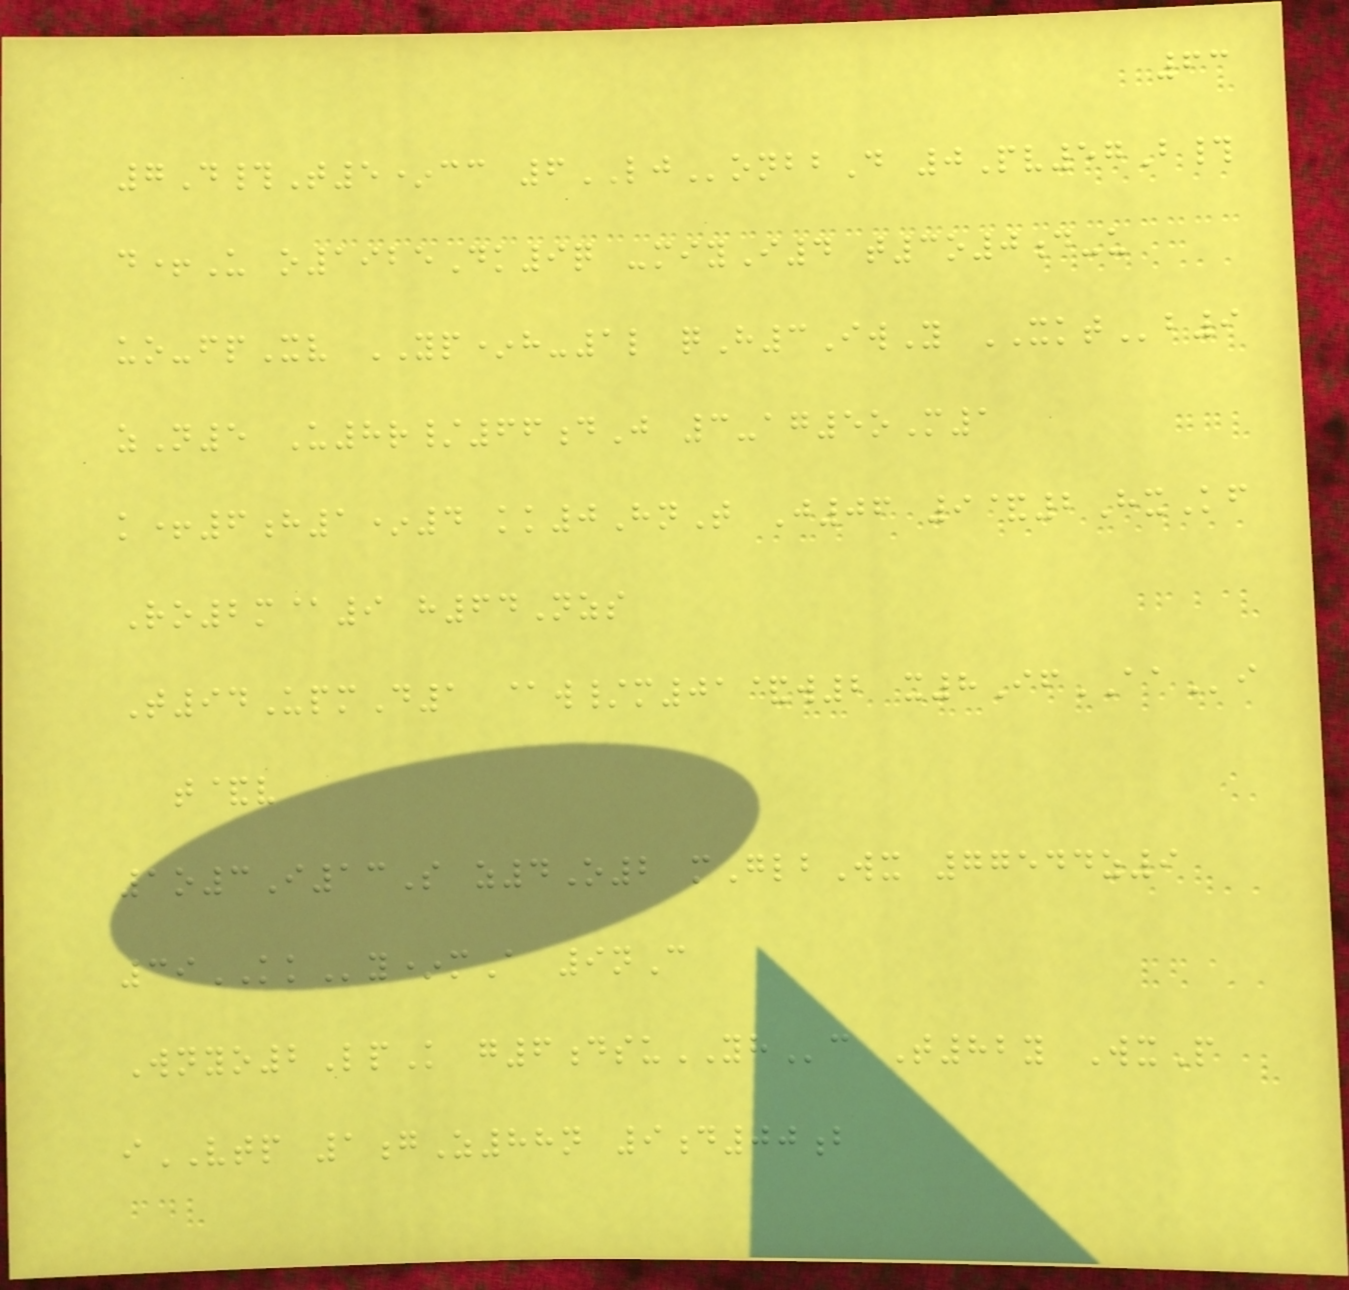63
7D#T5*cc 6LJonbbD 0Pv57B#
d+U o1925Dk9q -miyI4 t3o0d-u
uo-fpXv YP*h-1l qH3IwY XKTb9
zN5 U8r/66dJ 3-ag5oM1
k+6h1*4 kk0HnT J06 9&2HxKf
Ro2m@9 h64Nzs
T94UpmD1 @w/m01&w2 x8IfAAi
t&v
1o3I13S z4O2 mGlbWx 77544z9
39KKy*mA 9nC
Wnyo2LpK g6dsuYHc T82y WxP
iVTP 1gZ88n 9d00b
